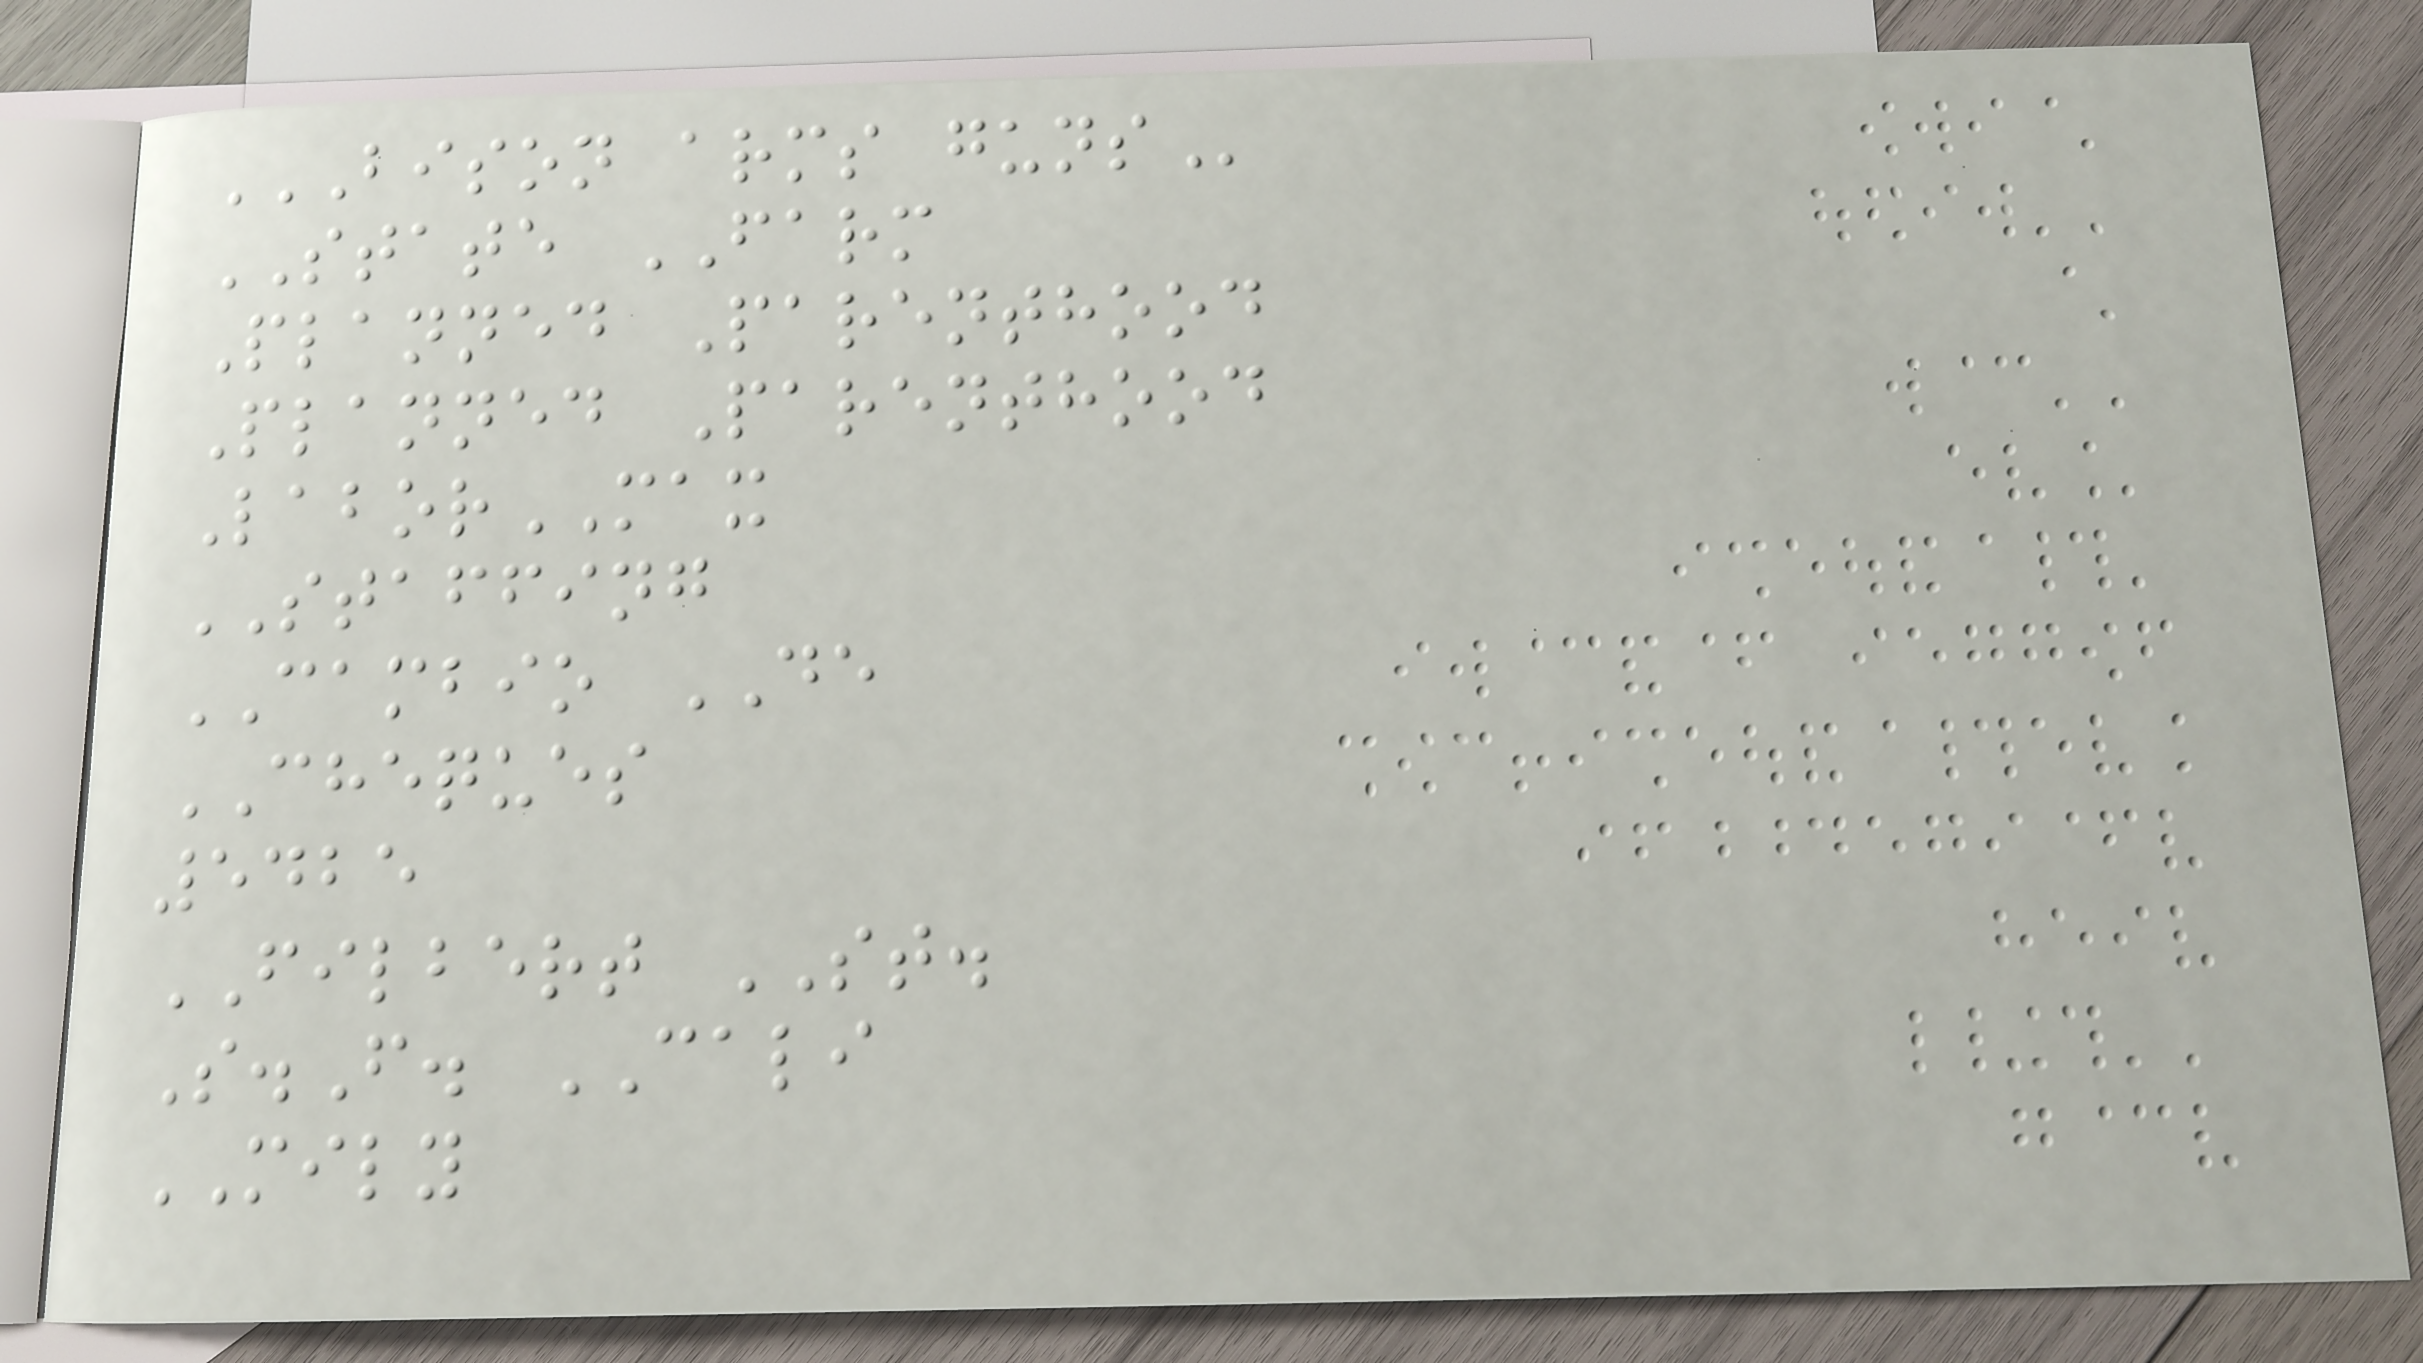BISON ARMS GUNS
STATE FARM
Planned Parenthood
Planned Parenthood
LaborMAX
STAFFING
CAMBIO DE
CHEQUES
5425
FILBERT ST.
S.F. CALI
MILY
